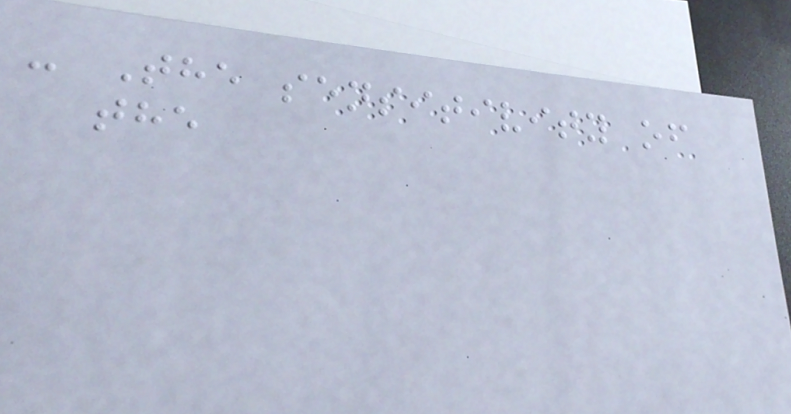- The sensitivity of
the
